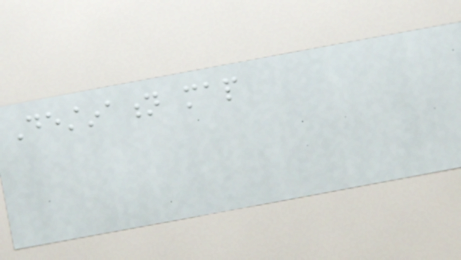Destination map
